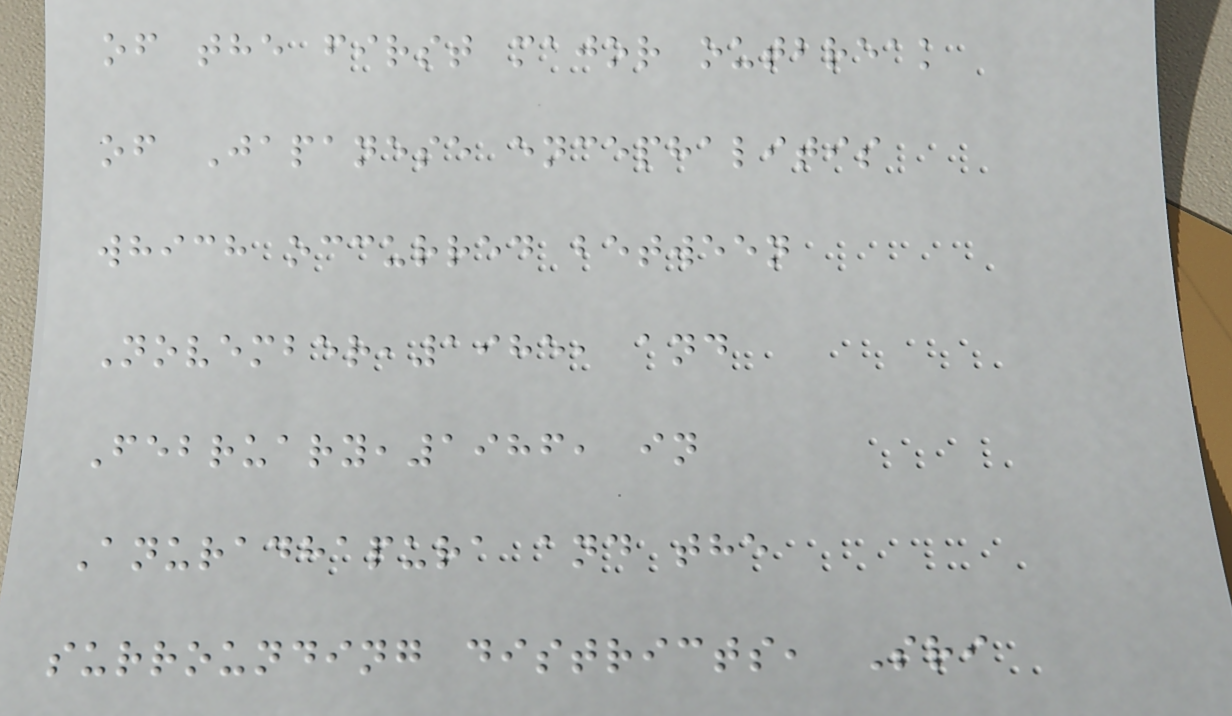of the first major outbreak
of Japanese encephalitis
which occurred between
November,1985, and
February,1986, in
Anuradhapura and the
surrounding districts, Sri
